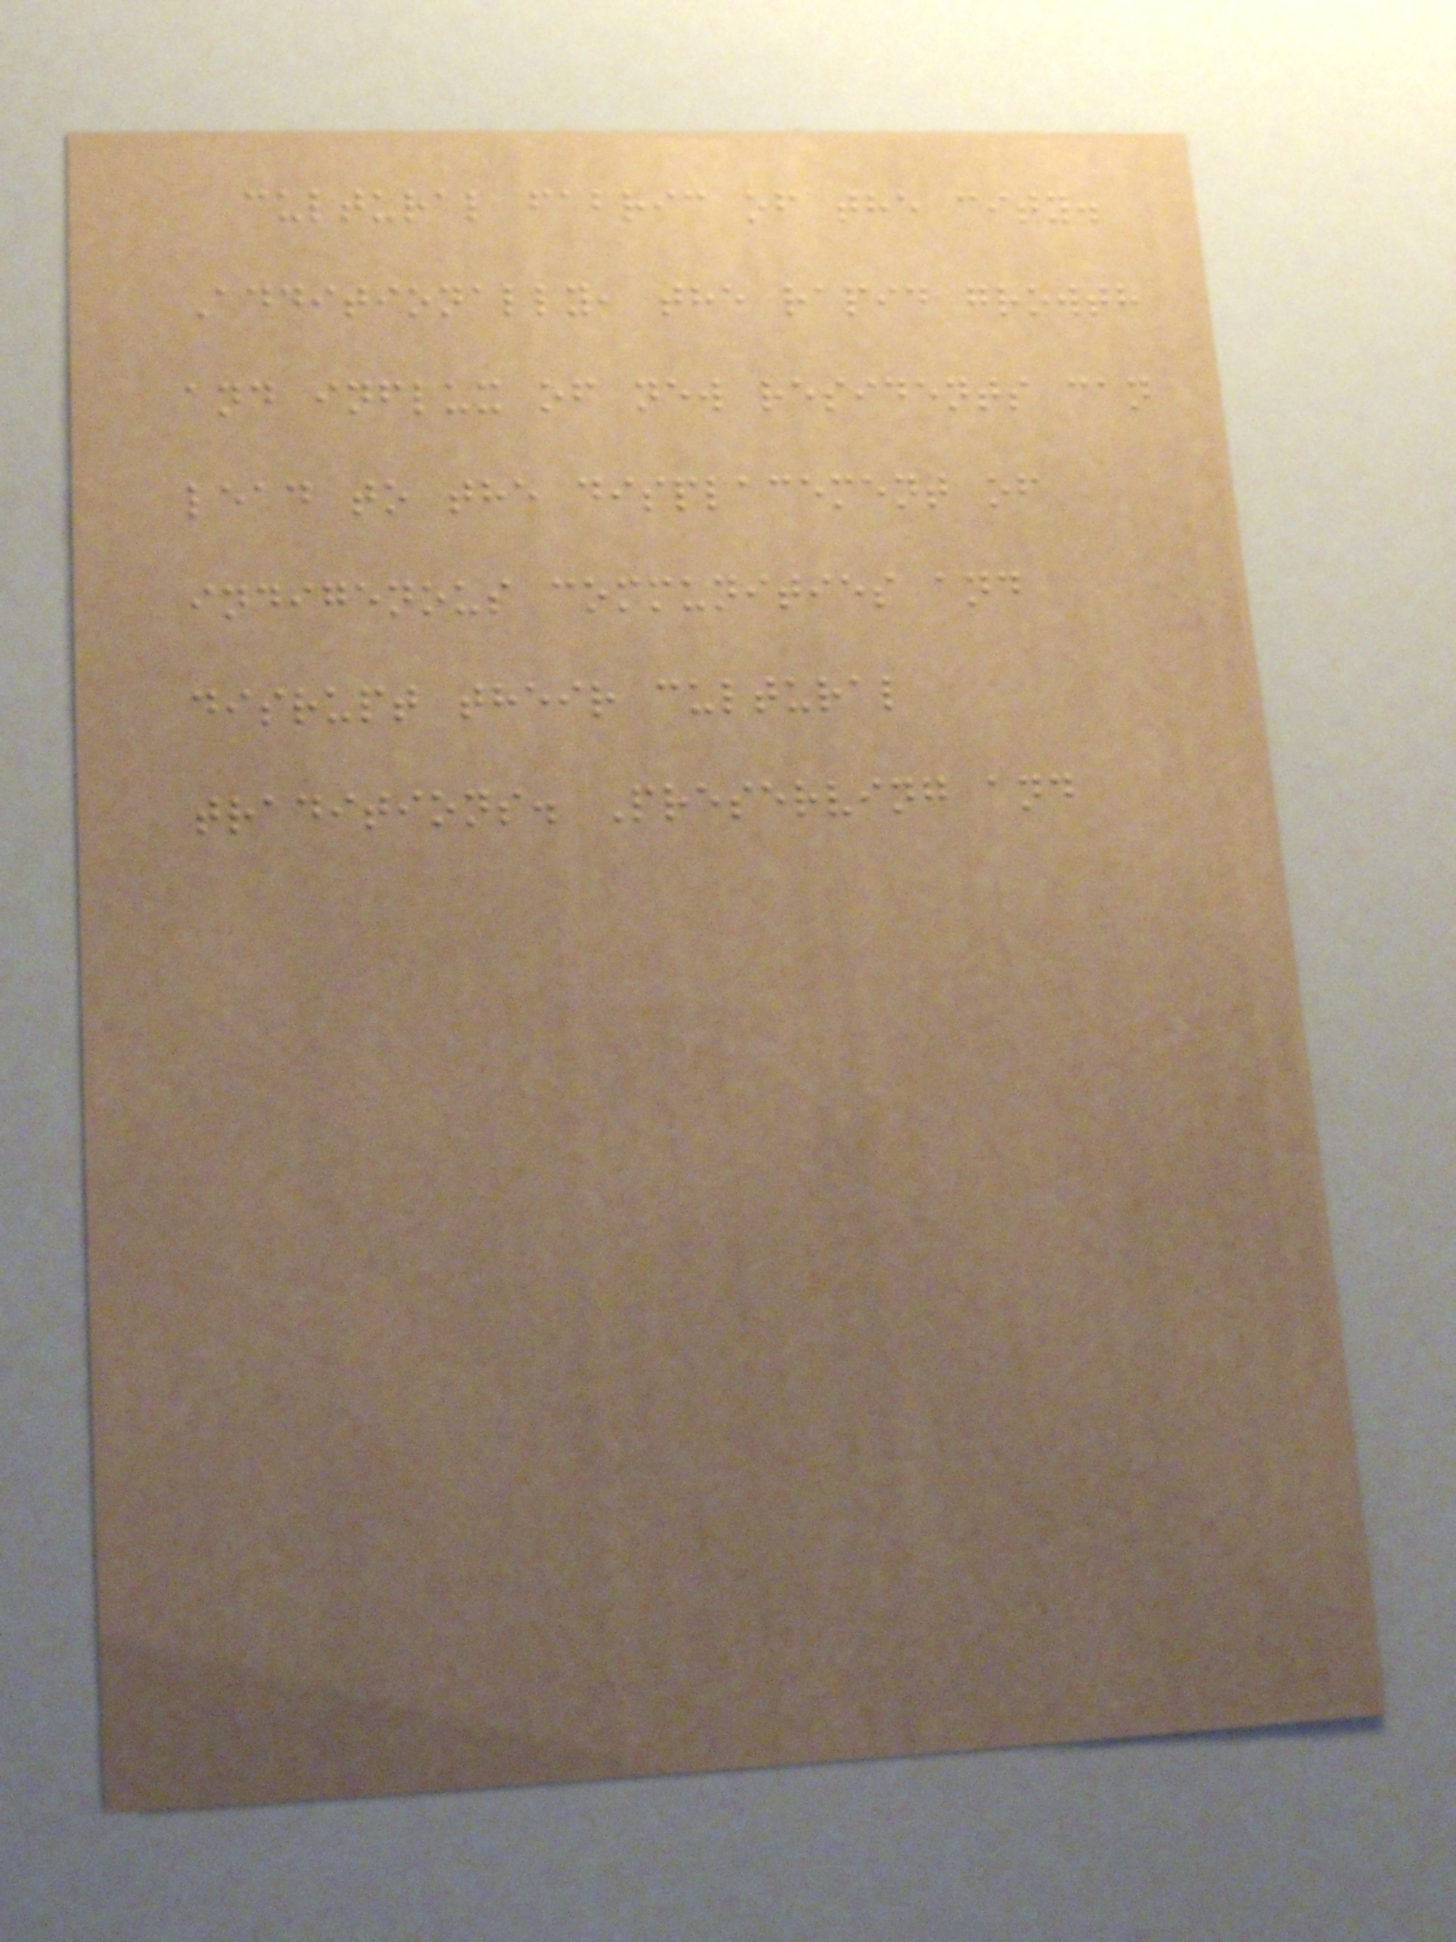cultural fabric of the city.
Additionally, the rapid growth
and influx of new residents can
lead to the displacement of
indigenous communities and
disrupt their cultural
traditions. Preserving and
